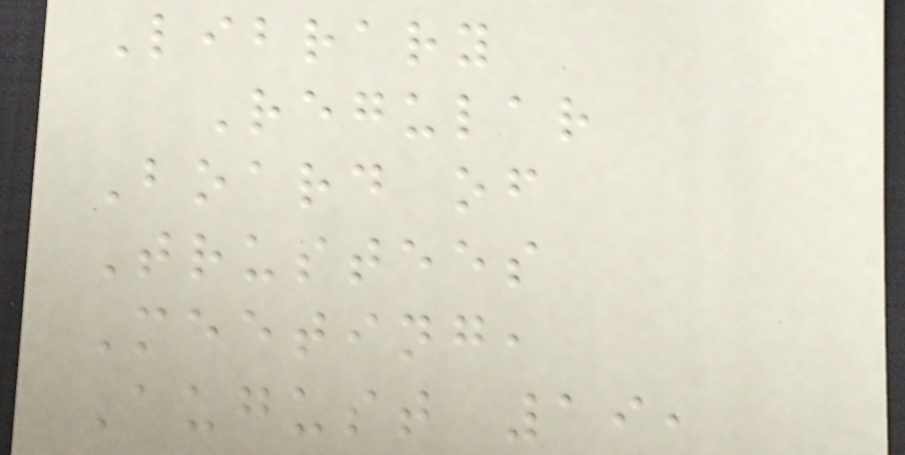Library
Regular
Board of
Trustees
Meeting,
August 19,
